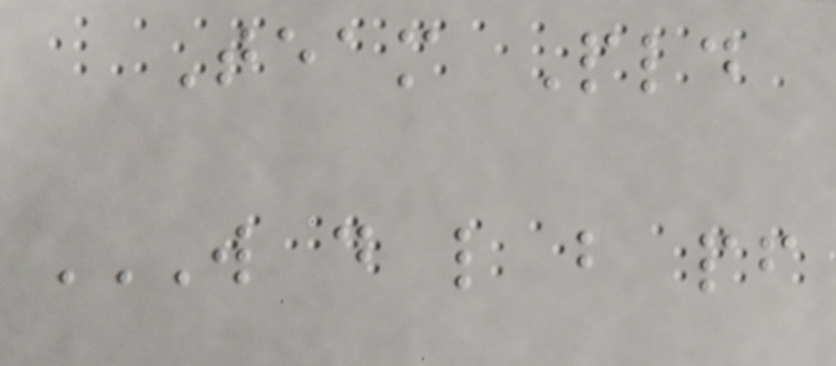Team Pld
W D L B PF
